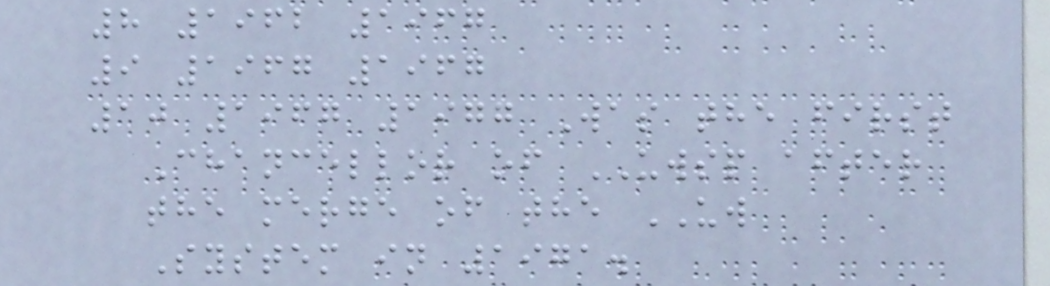8 1962 1967
9 1967 1967
10 1967 1977 Was the first
Chancellor of UWSP after
the merge of the UW
System in 1971.
